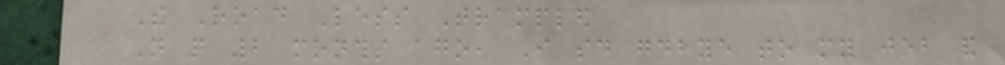The Road Less Trampled
Not quite 2 months ago, I said goodbye to my job and
